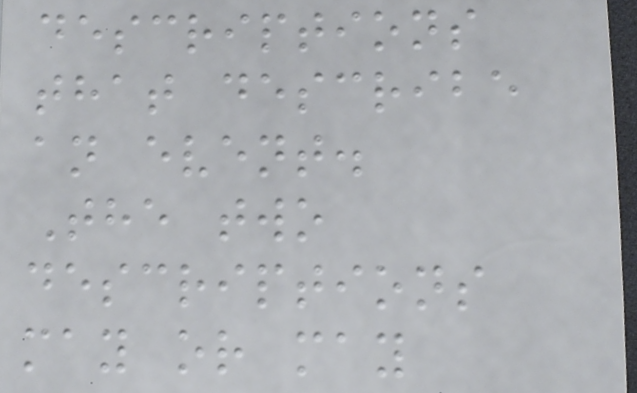descriptions
that describe
an event.
The two
descriptions
may or may
